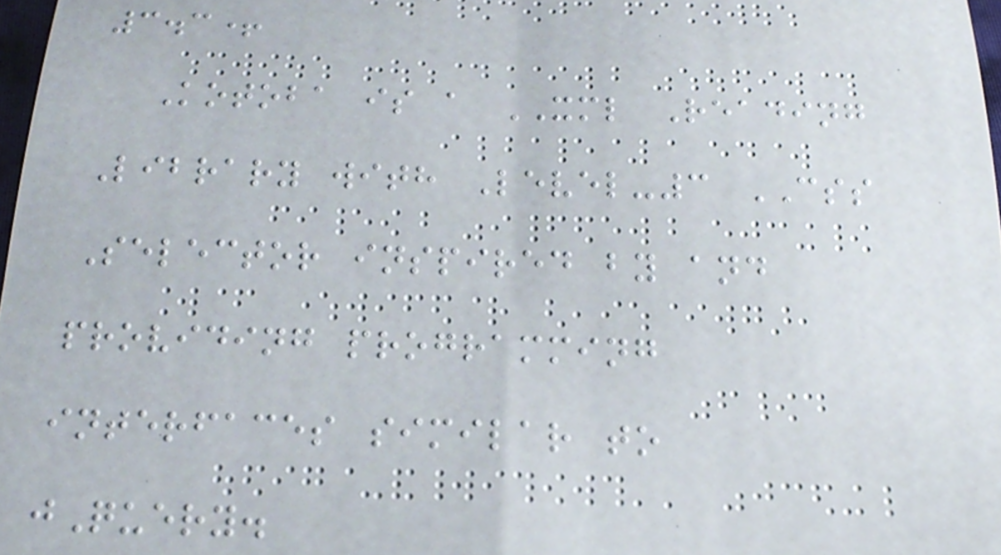3.3+
Kotoba is a XML Reading
Library with Level-3 CSS
Selector inspired by and
providing programming
interfaces similar to
jQuery.
